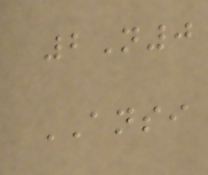2N0
ANSI
